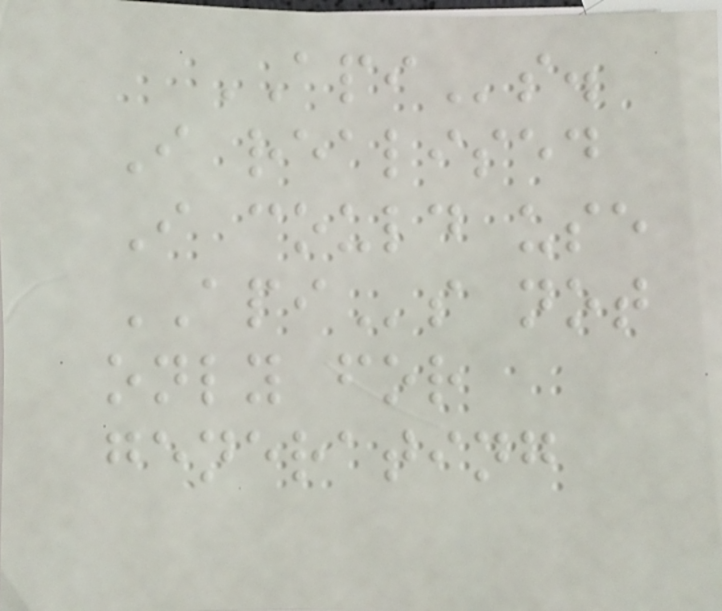APIs.
I realised
I could use
APIs not
only for
generating
